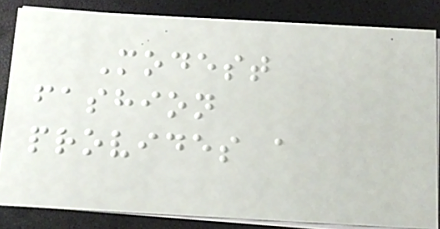Modest
fashion
provides a
